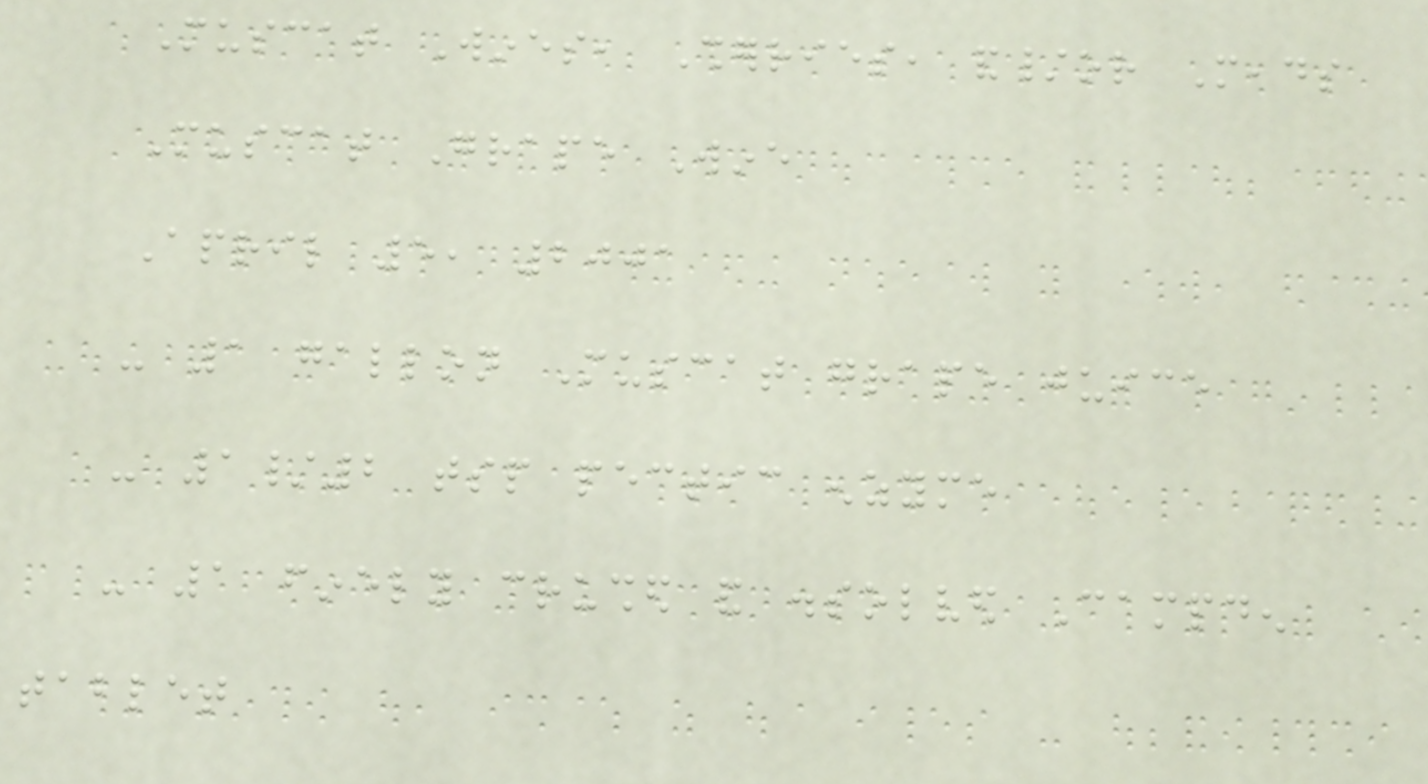Muscat Wines, Sherries, and/or Meads
Muscat Grape Wine
April 5, 2001
- 1 gallon Muscat grape juice
- 1/2 tsp pectic enzyme
- 1 finely crushed and dissolved Campden
tablet
